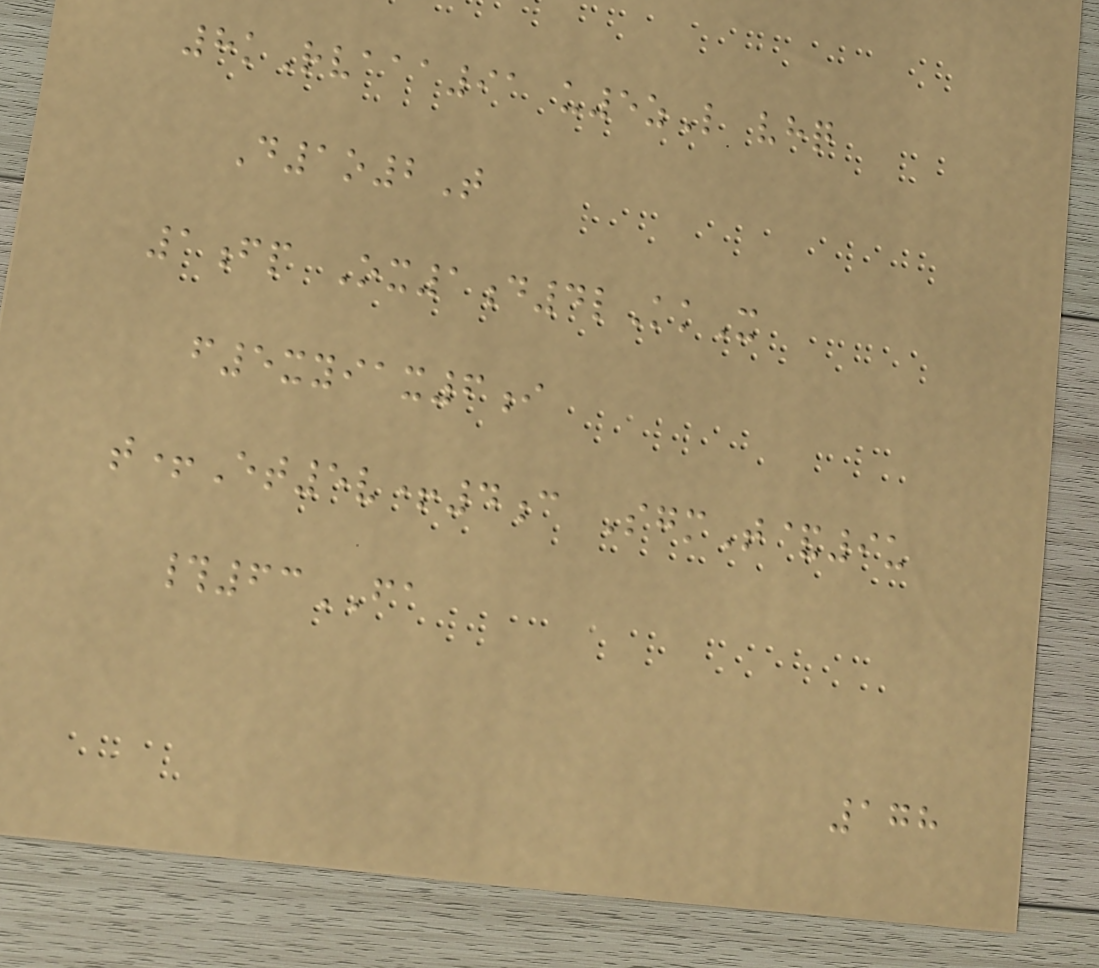8kRvaaa91 u5zL vhq
D1o2T
1fp Ox1d4lKkX
f5xyiax6i
t+Et5v+4c SgmT&9u
#63FA
178
